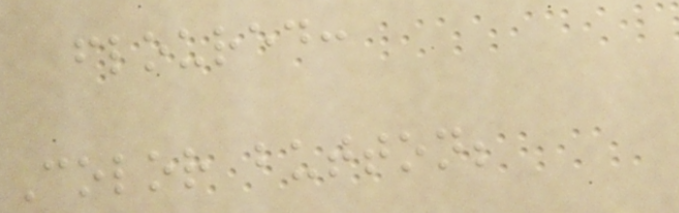floured:
Color button;
